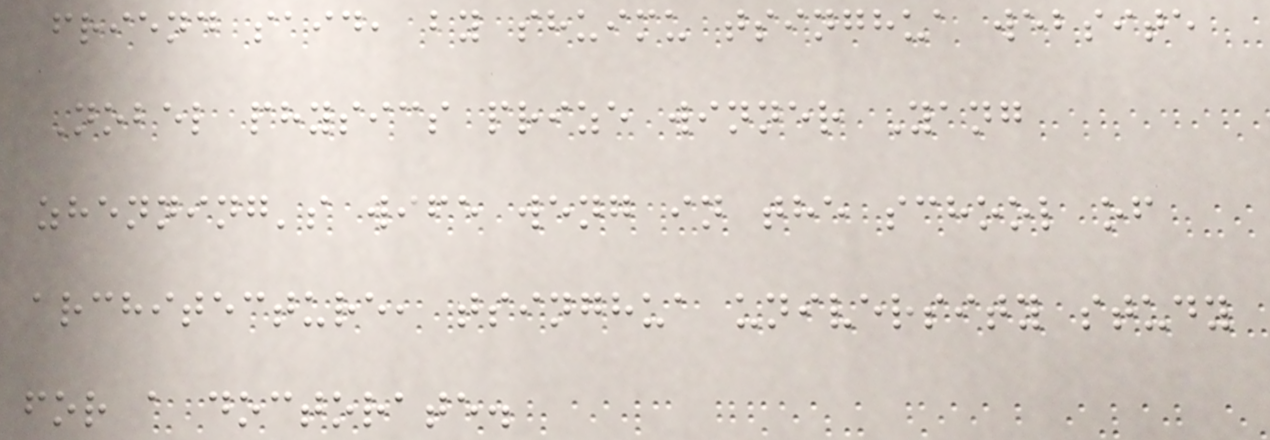friend said, by shuimu tsinghua website
Nobel physics prize winner Yang
zhenning's wife weng in the school of
architecture, tsinghua university study
for a doctorate.
